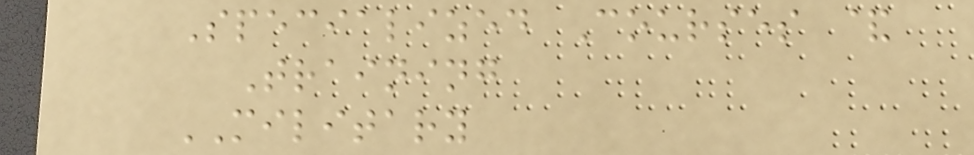Specialized Courses &
Training
MILITARY
